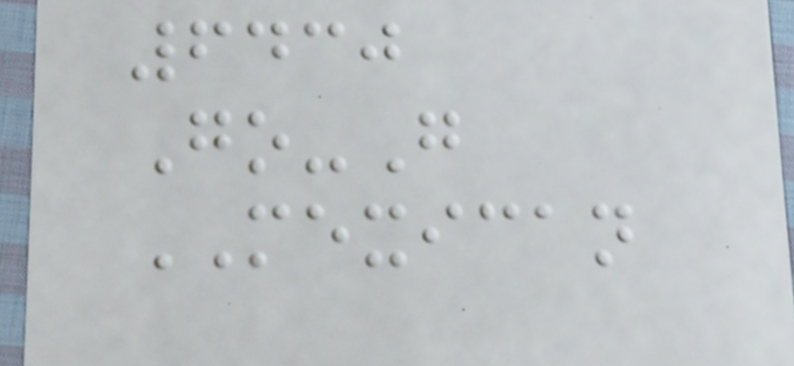6430
Go-G
MEXICAN
